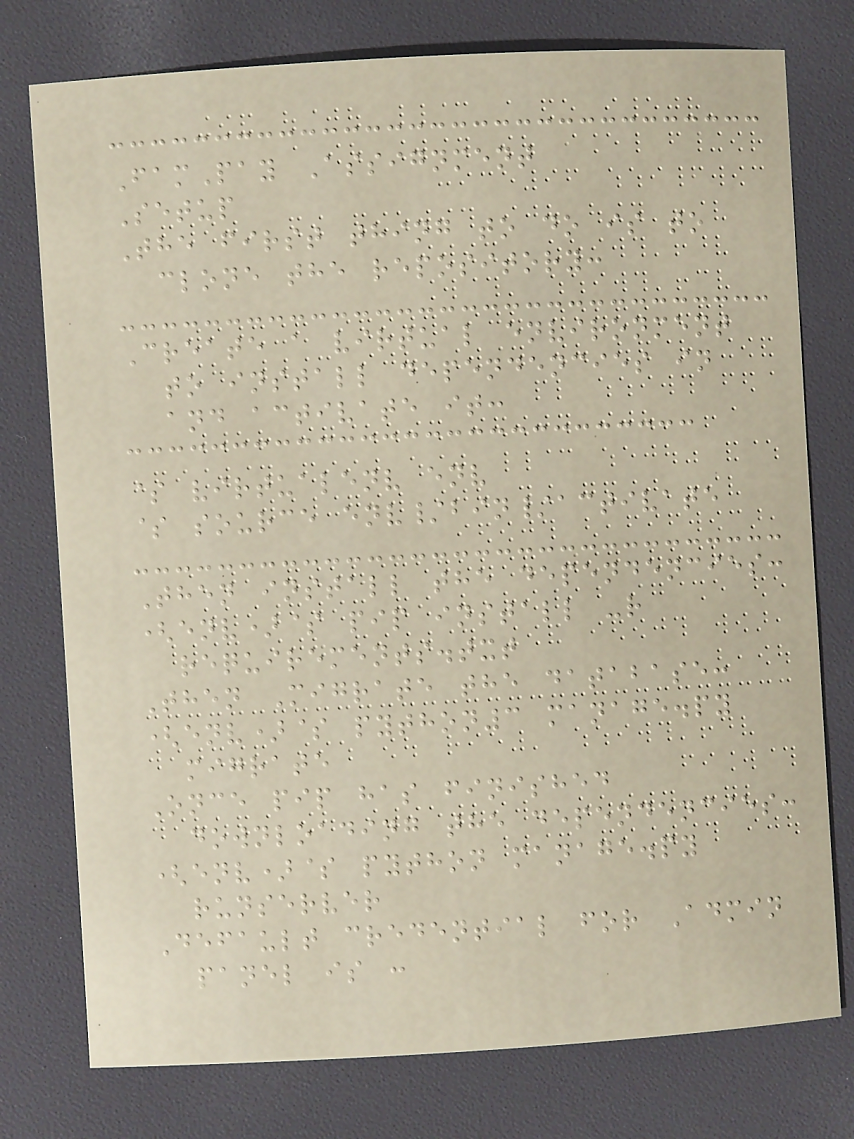FamPay Assignment
Setup
The first thing to do is to
clone the repository:
Create a virtual environment
to install dependencies in
and activate it:
$ virtualenv env
$ source env/bin/activate
Then install the dependencies:
(env)$ pip install -r
requirements.txt
Then Migrate the database:
(env)$ python3 manage.py
migrate
Once pip has finished
downloading the dependencies:
(env)$ python manage.py
runserver
Default credential for Admin
panel is :
